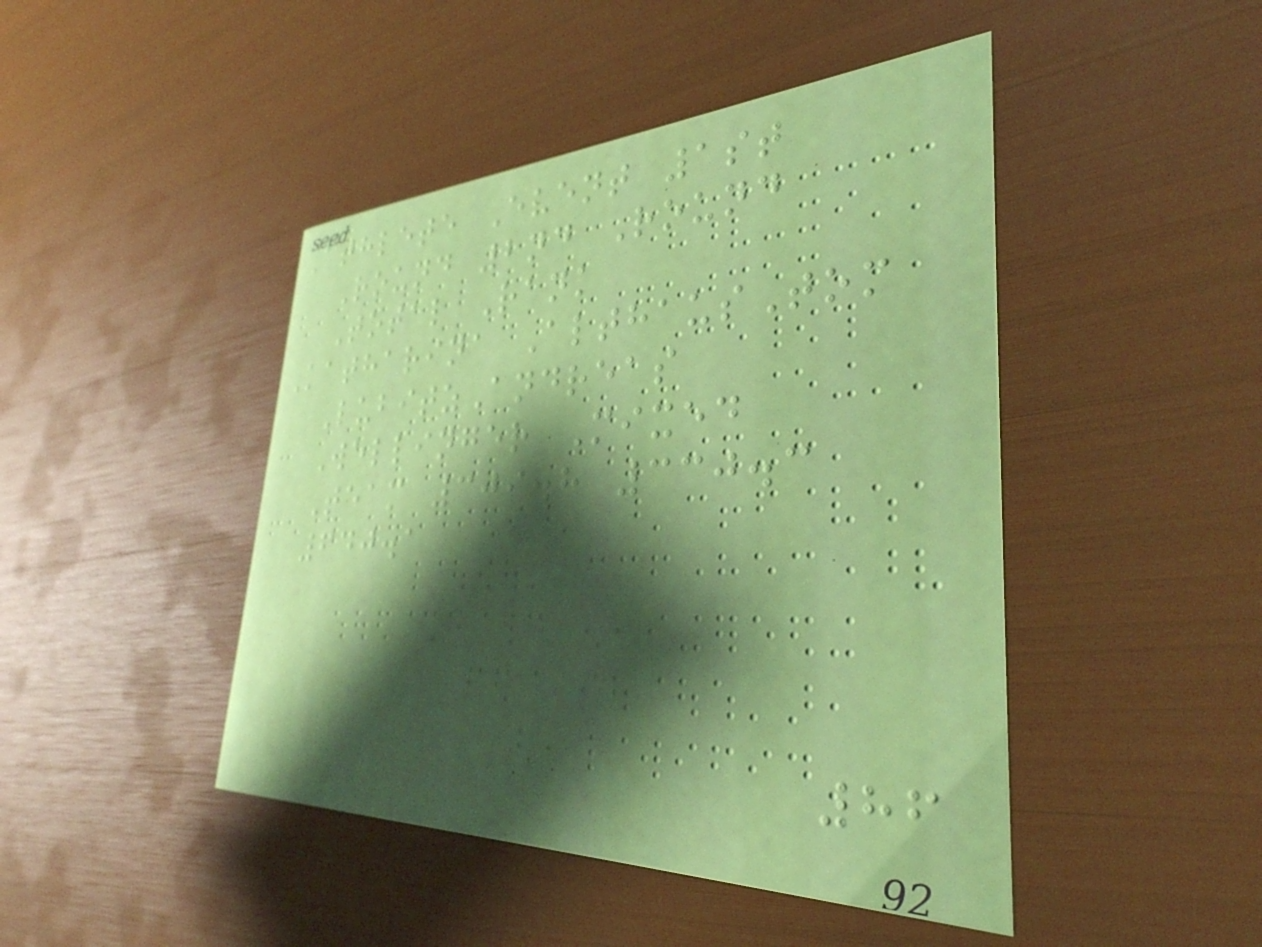Athlete Event 1st
Round 2nd Round
Total Rank
Katharina AlthausTom
LubitzAndreas
Wellinger Mixed
Team 309.8 330.3
640.1
86
